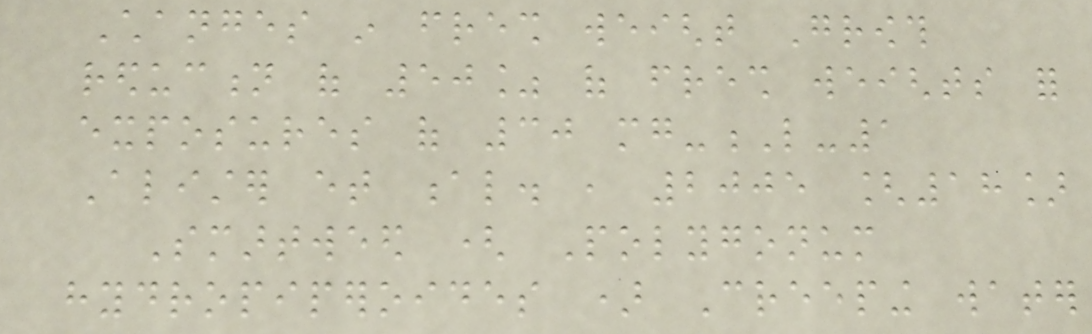Changes in fresh weight Growth
reduction of 50% of fresh weights for
exposures of 30 mg-L-1
Alister et al. , 2005 [18]
Smartweed ( Polygonum
hydropiperoides ) Creeping water
